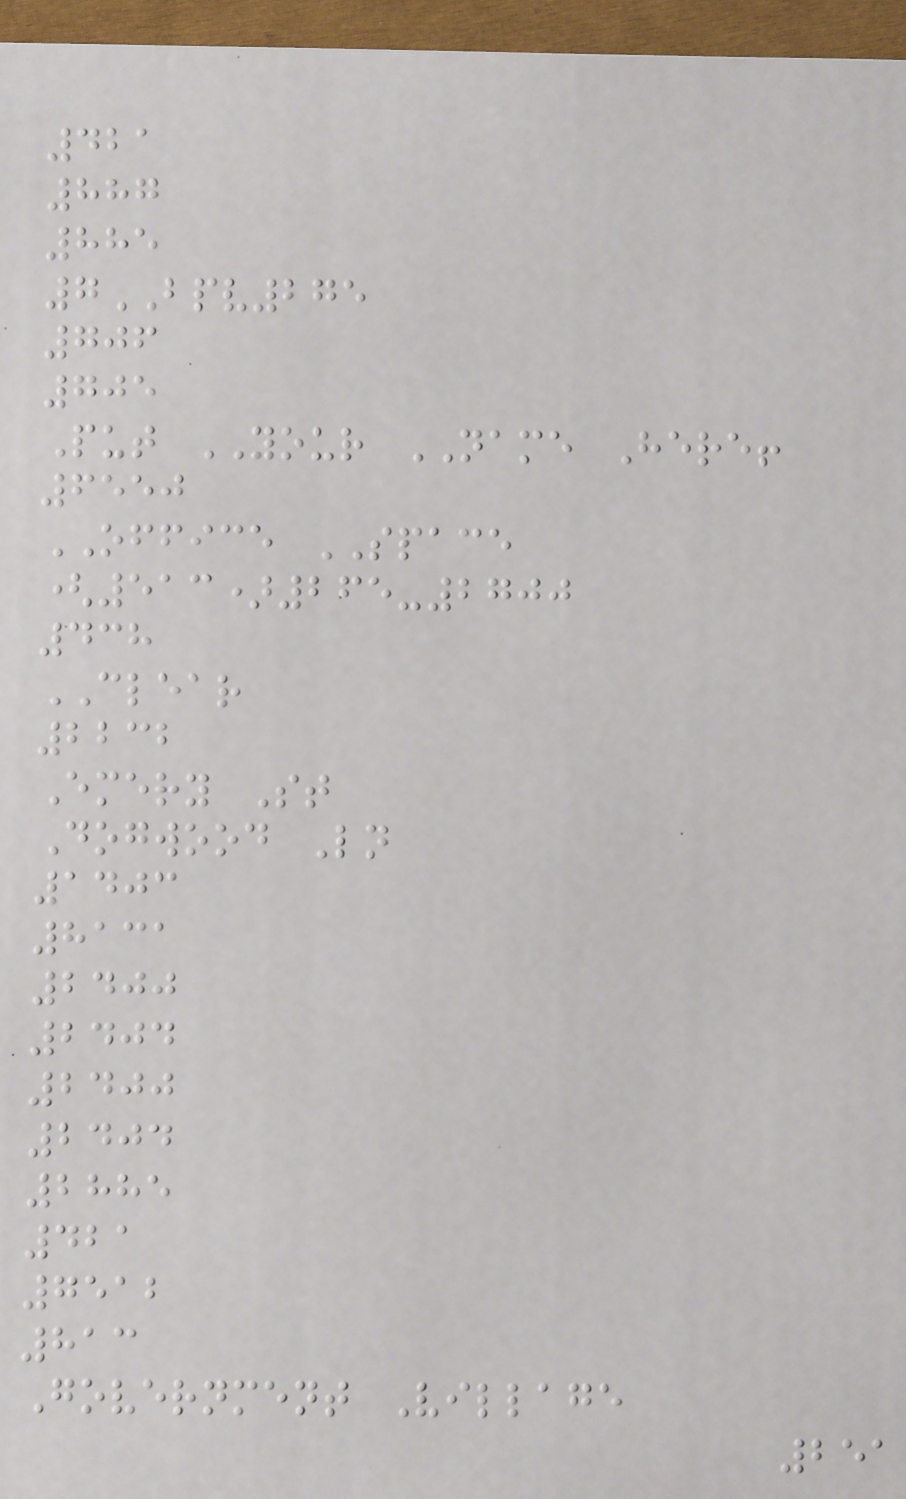421
887
885
7BPV275
706
705
Put YOUR NAME Here!
6550
OFFICE SPACE
(513)265-2700
438
CLEAR
2232
Emery St
Dogwood Ln
1403
8131
2400
2404
2400
2404
2885
421
7512
813
Government Village
251
